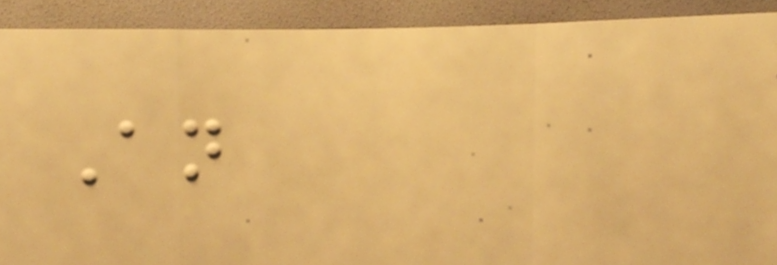An
